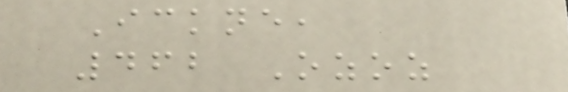Ickne,
462 Ozoz
